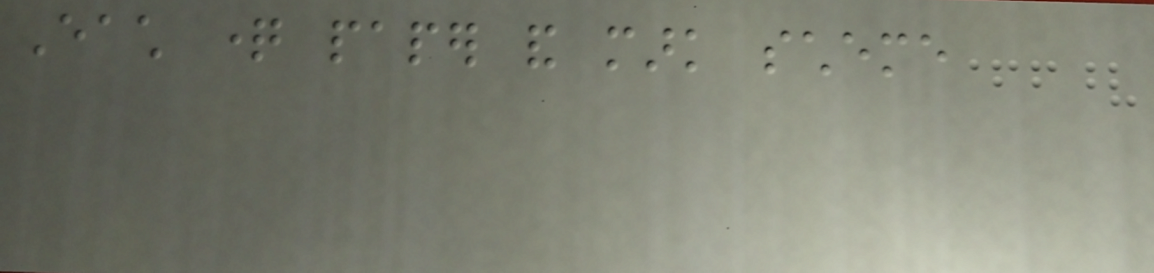Each question paper and mark scheme
